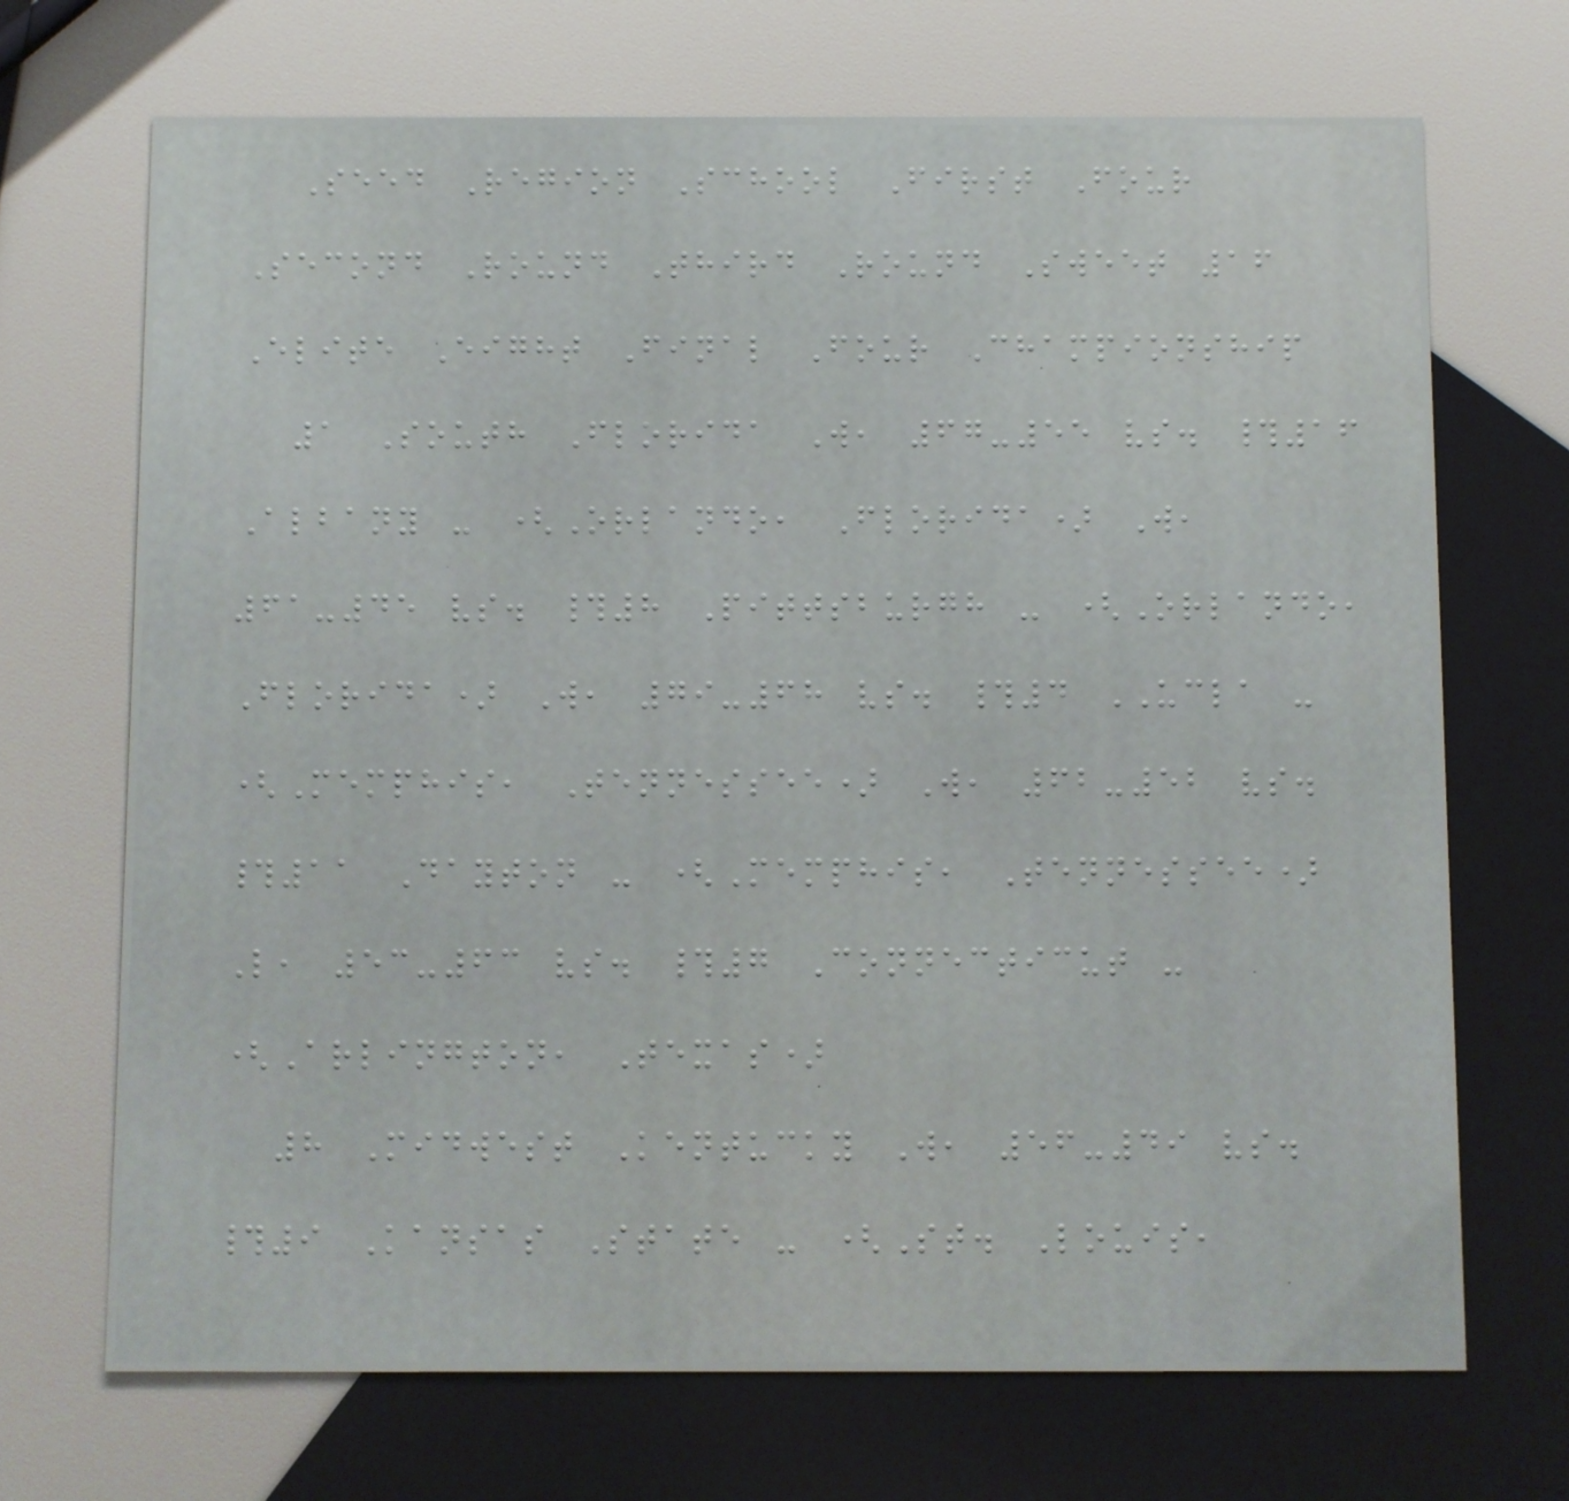Seed Region School First Four
Second Round Third Round Sweet 16
Elite Eight Final Four Championship
1 South Florida W, 67-55 vs. #16
Albany - (Orlando, Florida) W,
61-45 vs. #8 Pittsburgh - (Orlando,
Florida) W, 79-68 vs. #4 UCLA -
(Memphis, Tennessee) W, 62-52 vs.
#11 Dayton - (Memphis, Tennessee)
L, 53-63 vs. #7 Connecticut -
(Arlington, Texas)
8 Midwest Kentucky W, 56-49 vs.
#9 Kansas State - (St. Louis,
